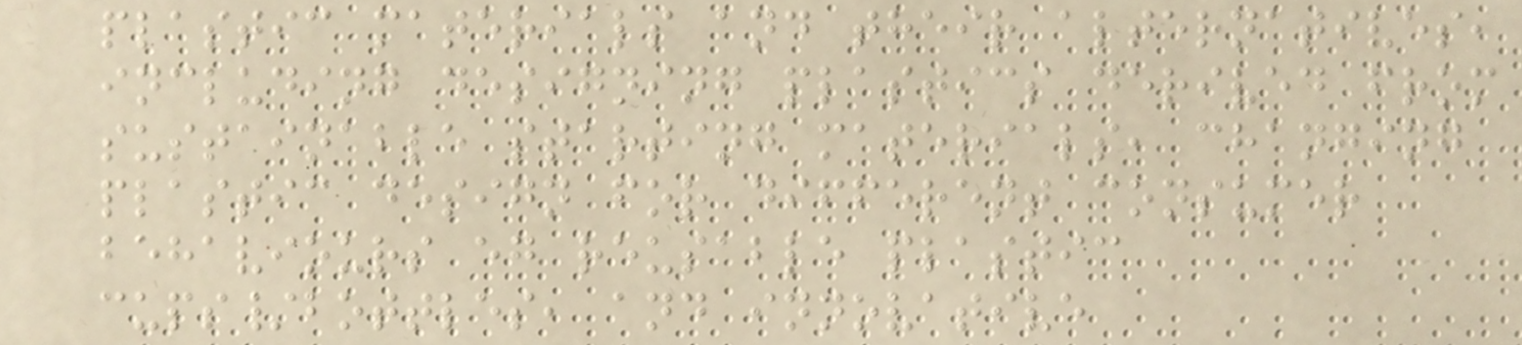plastic materials and their alternatives,
including designing plastics derived from
sustainable starting materials, changing
plastic design for different consumer
behaviours eg reusable plastic
cups/bottles, and innovative
